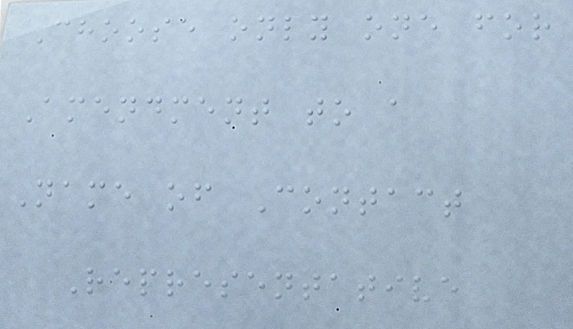Choose only one for
Amendment to a
Name of Contact
Representative
